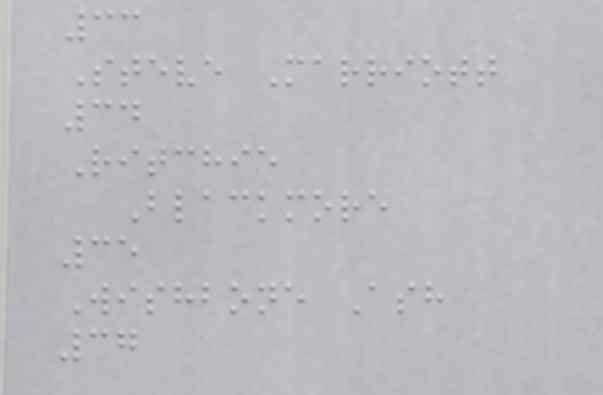33
Steve Marriott
34
Ritchie
Blackmore
35
Wishbone Ash
37
